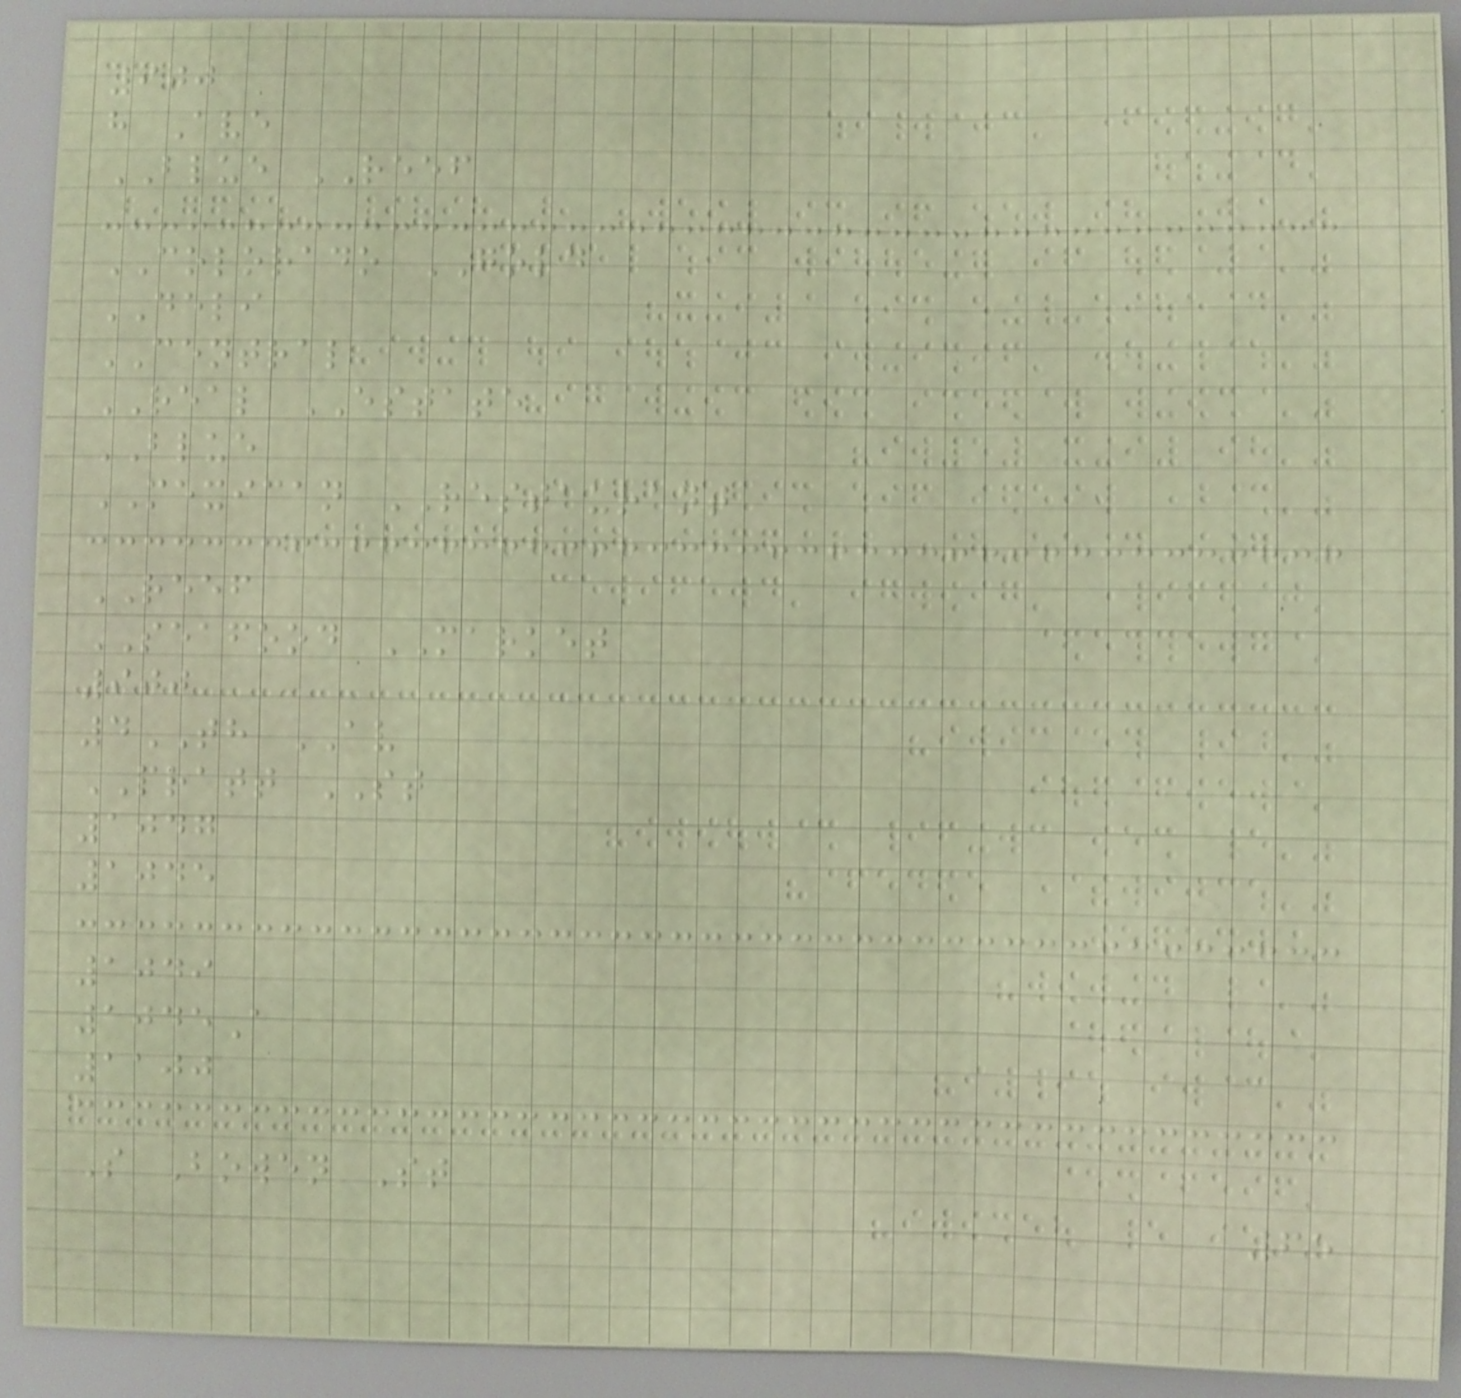900
h Ave
BLUE REEF
COLORADO GOLD
DELI
CENTRAL
REAL ESTATE
BLUE
MEXICAN RESTAURANT
REEF
SEAFOOD MARKET
900
4TH AV
PRATT ST
1047
1045
1049
1045A
1100
S Bowen St
65
